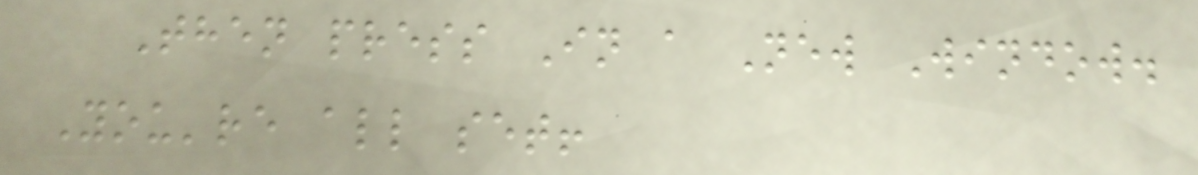Then press In a New Window.
You're all set!
